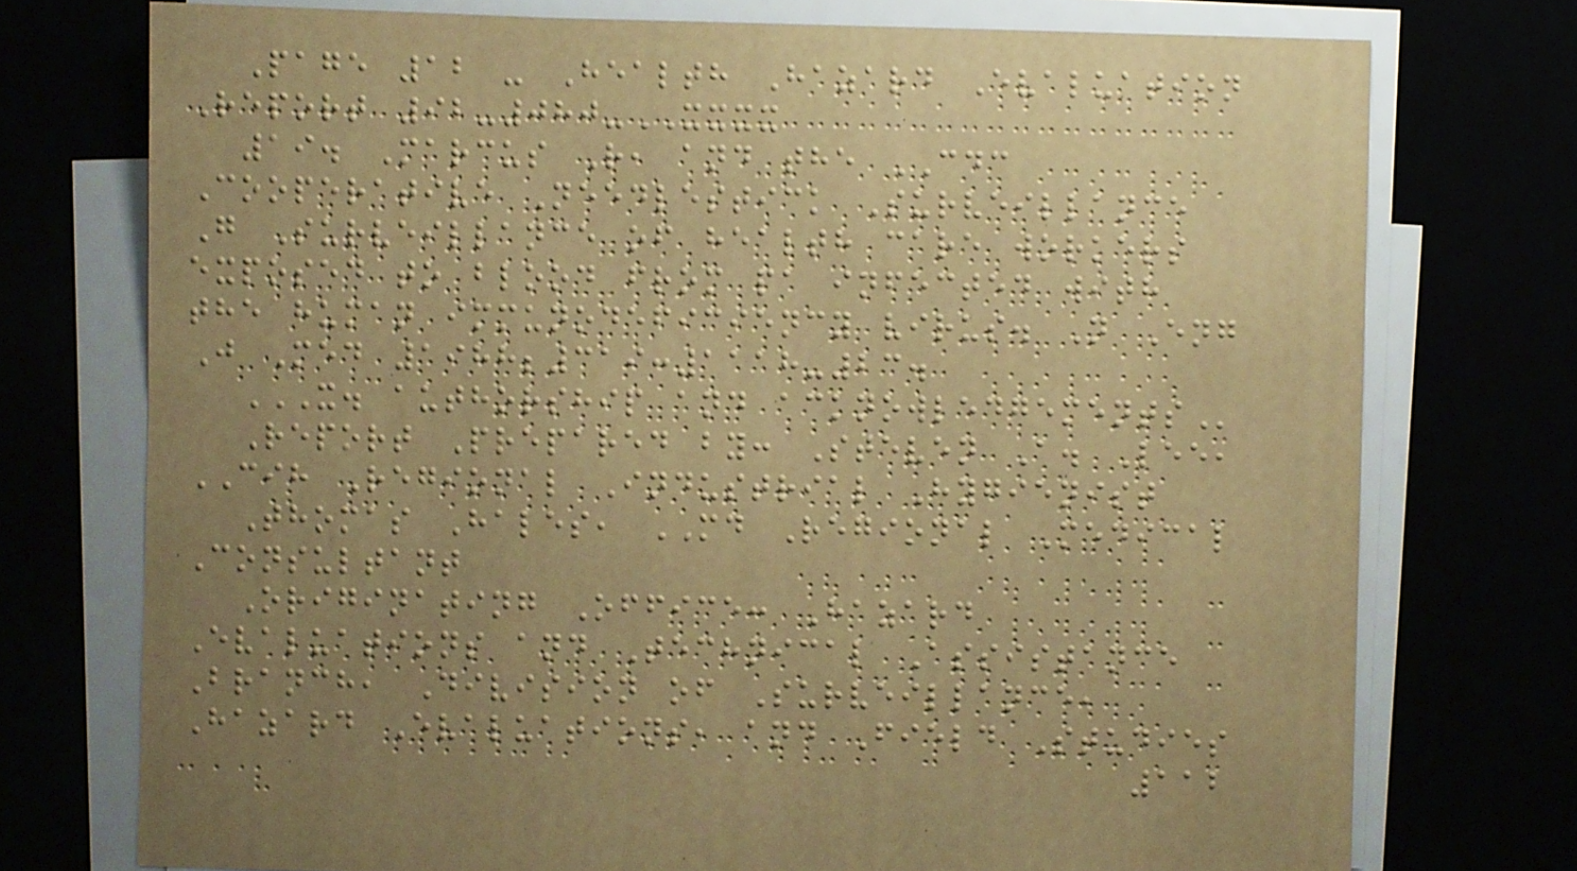Page 12 - Health Hazard Evaluation
Report 92-080-XXXX
19. Marcus R, and the CDC
Cooperative Needlestick Surveillance
G Surveillance of health care workers
exposed to blood from pa infected with
the human immunodeficiency virus. N Eng
J Med 1988;319:1118-23.
X. AUTHORSHIP AND ACKNOWLEDGEMENTS
Report Prepared by: Steven A. Lee,
CIH Regional Industrial Hygienist
Thomas Hales, MD Regional Medical
Consultant
Originating Office: Hazard
Evaluations and Technical Assistance
Branch, Division of Surveillance,
Hazard Evaluations, and Field Studies
112
